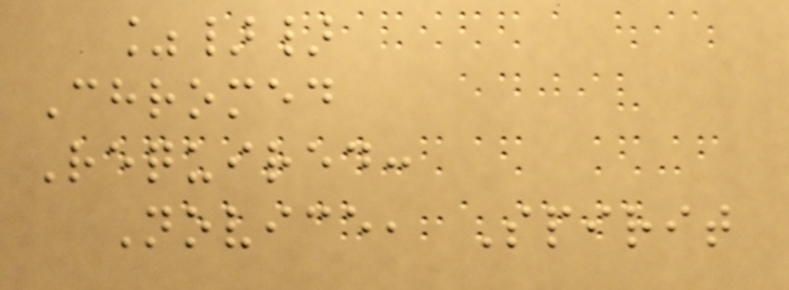%}}
Chromed
Required:
Novice, Spirit
